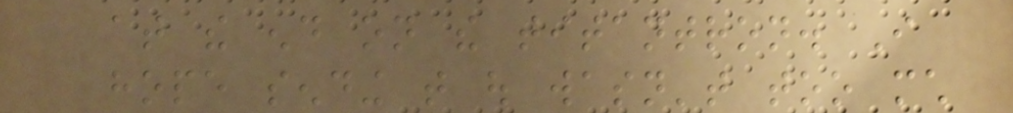at the end on the titantron. I
hope sending that out wasn't too much
